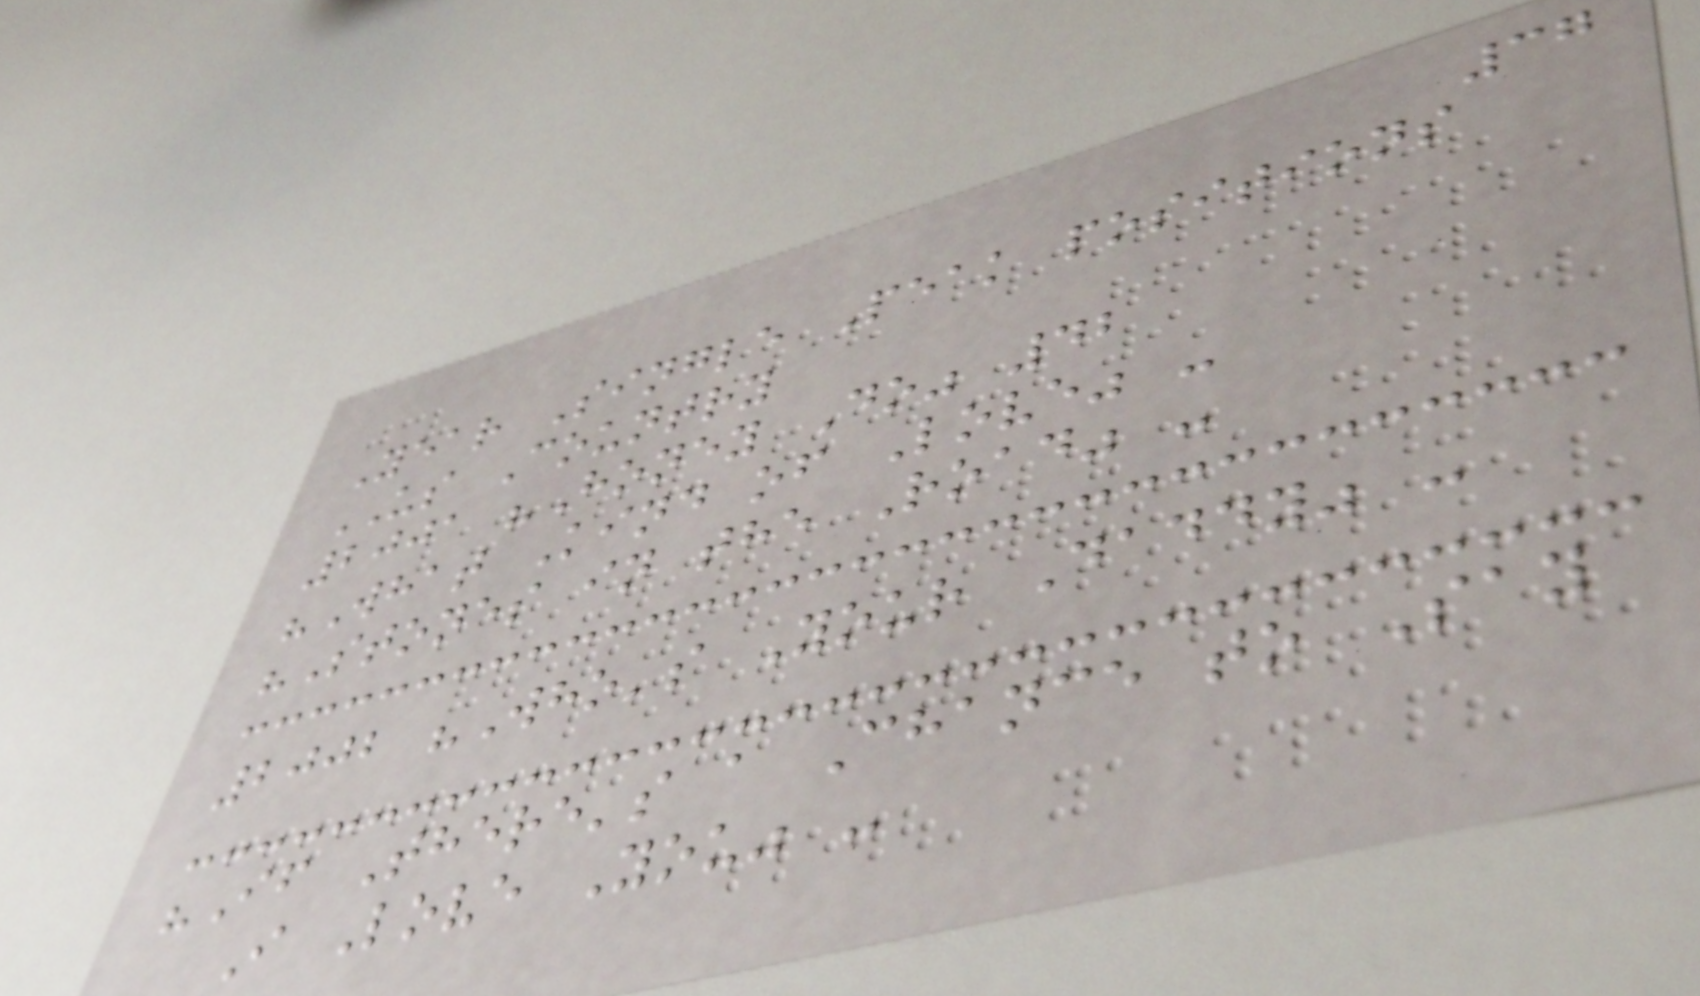37
Year Single Peak positions
US Country
2001 "Honey Do" 42
"What Kind of Love" -
"Stones in the Road" -
2002 "Who's Your Daddy" -
"If There's a Chance to Say
I Love You" -
